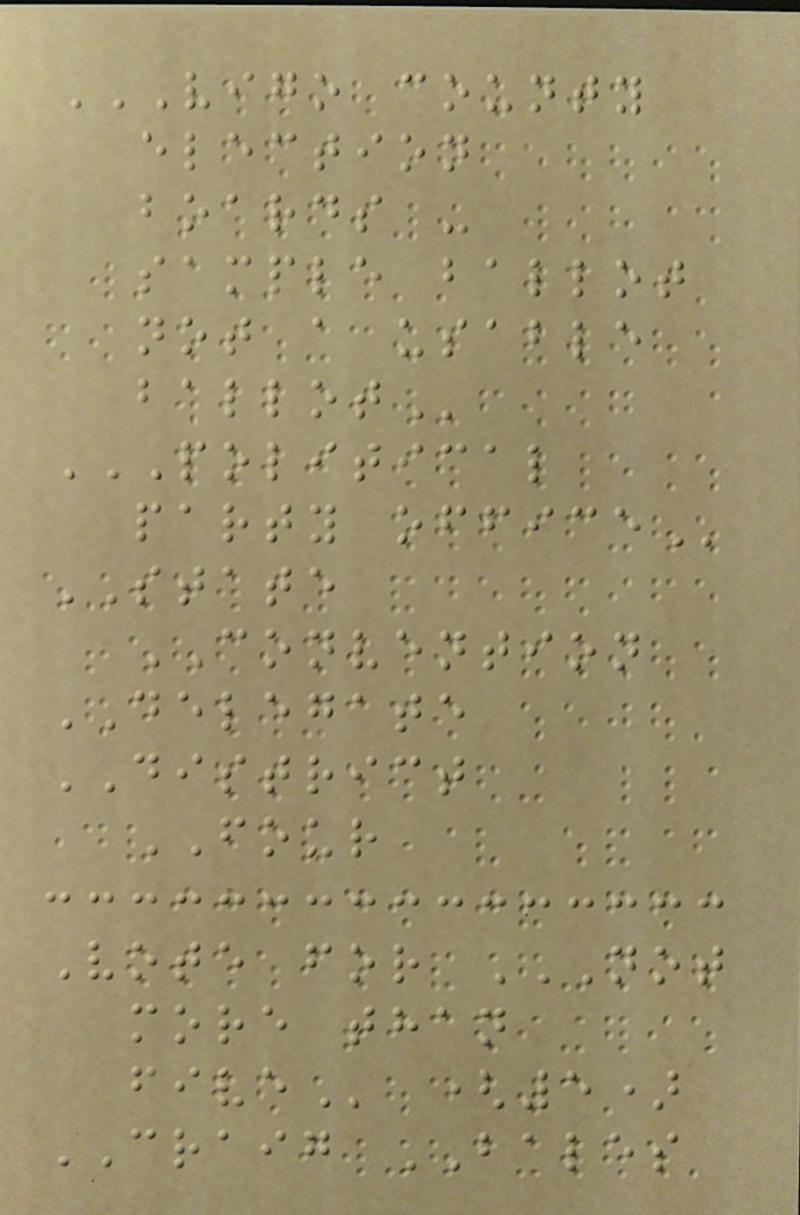VIGO COUNTY
ELECTION
BOARDS -
SAMPLE BALLOT
NOT A USABLE
BALLOT
POLITICAL
PARTY OFFICE
STATE
CONVENTION
DELEGATE
DISTRICT
FOUR
Vote for NOT
MORE THAN
FIVE (5)
CRAIG BALES
